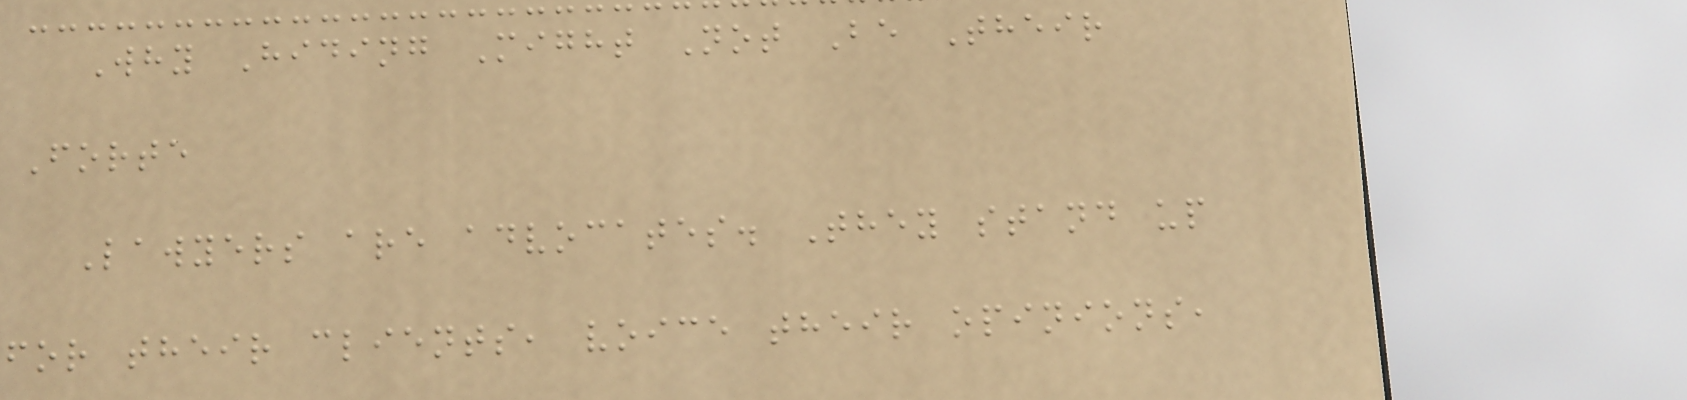Why Hiding Might Not Be Their
Forte
Lawyers are advocates. They stand up
for their clients, voice their opinions,
